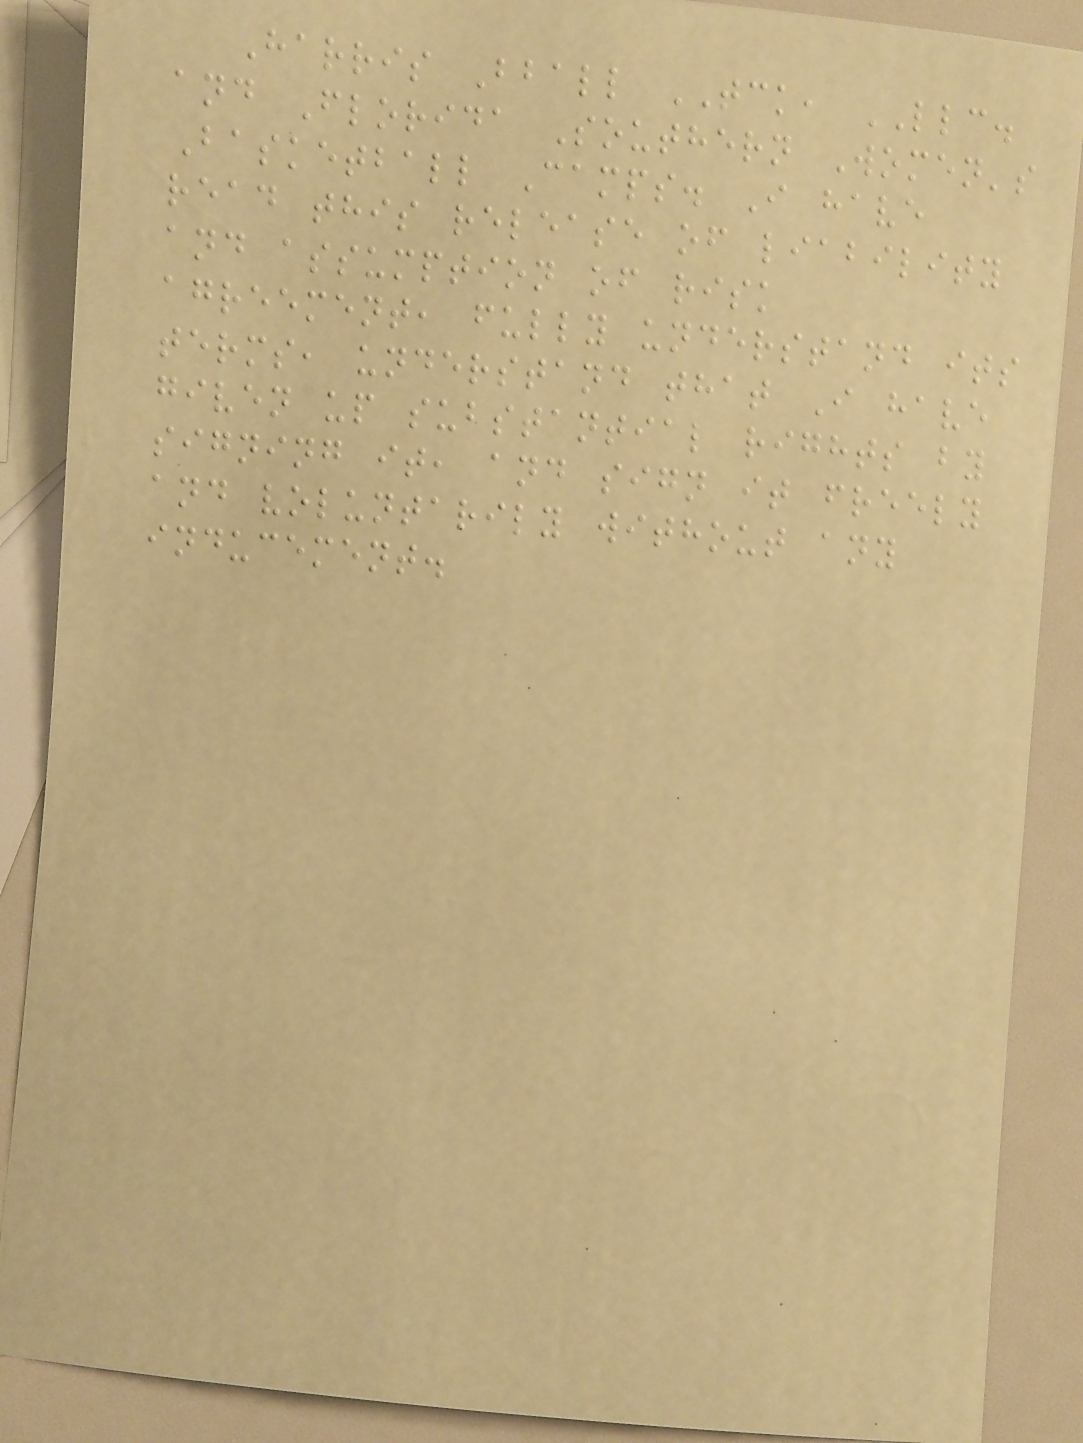Harris Bball TCK, LLC.
and Florida Southern Women's
Basketball Camps. I have
read this release of liability
and assumption of risk
agreement, fully understand its
terms, understand that I have
given up substantial rights by
signing it, and sign it freely
and voluntarily without any
inducement.
